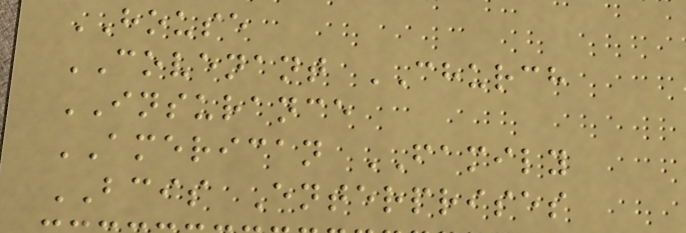HOUSE
COVENANT CHURCH
INSURANCE
AMERICAN FAMILY
BCIS Enterprises
